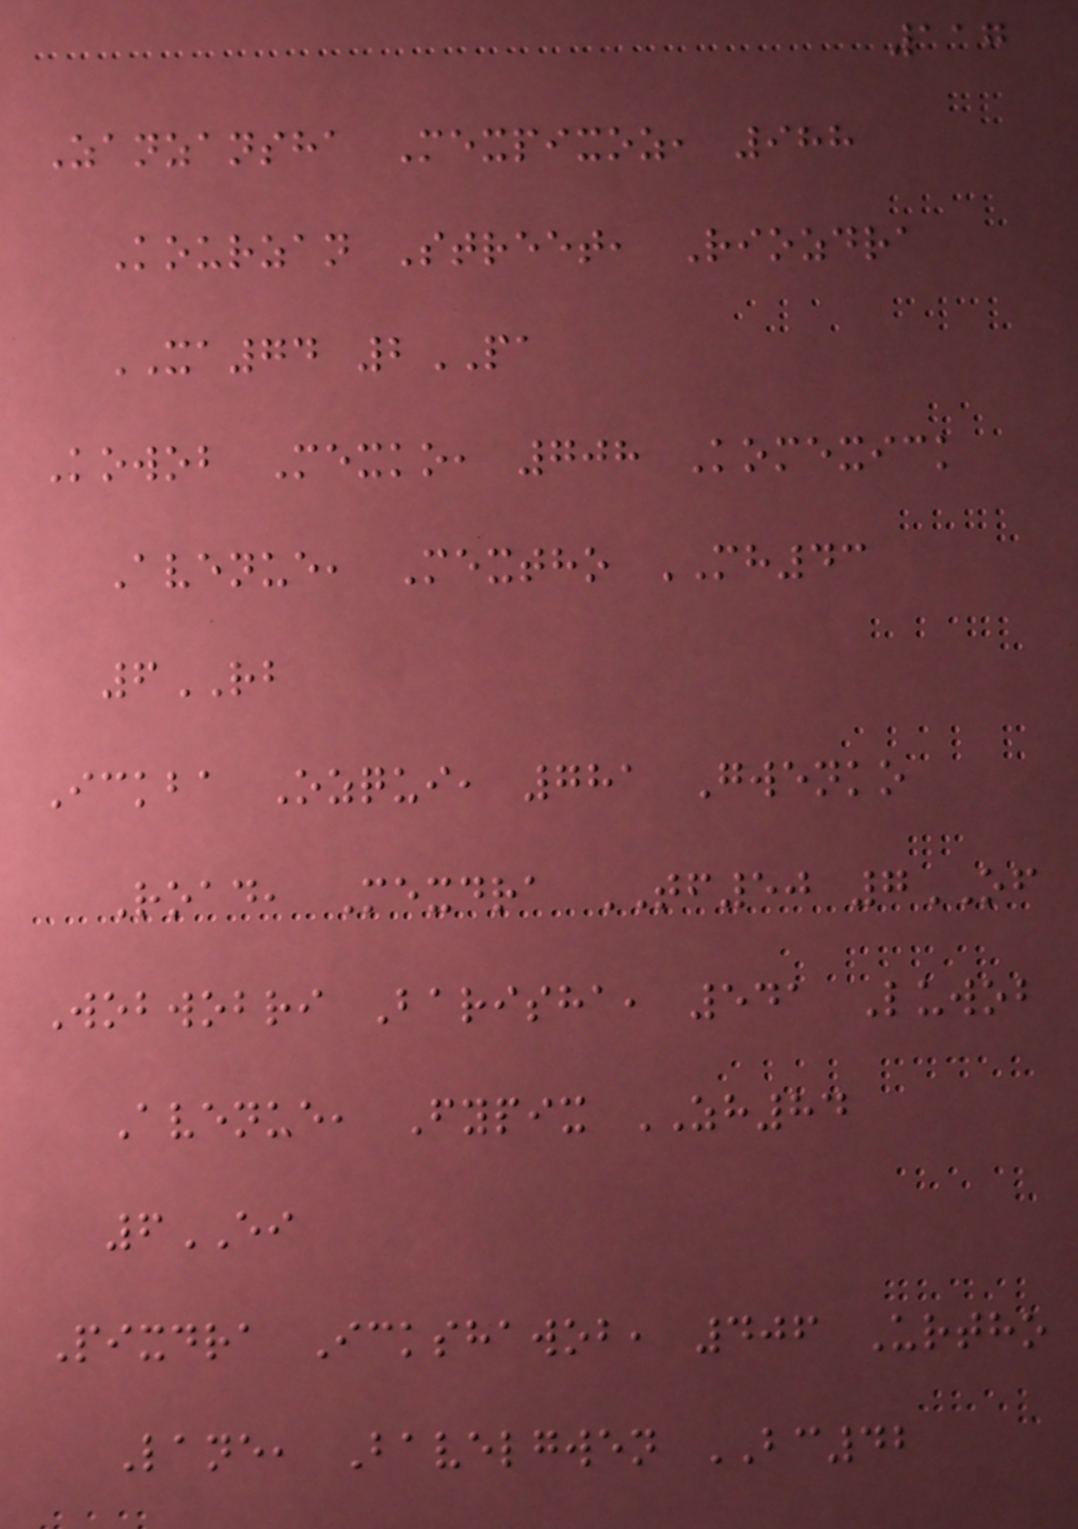117
Zanzansha Mexpixoz, 988
Kourzan Street, Riozdra
XA74 2PA
Kowob Mexko, 708 Komexick
Avenue, Mextho MH43
6RB
Ickba Ozqui, 781 Gwenko
Road, Mexdra TF50 7OF
Wobwobri Barisha, 541 Luwob
Avenue, Fypix ZH84
6EI
Pixdra Ickshawob, 406 Urtho
Lane, Bavelgwen BC42
